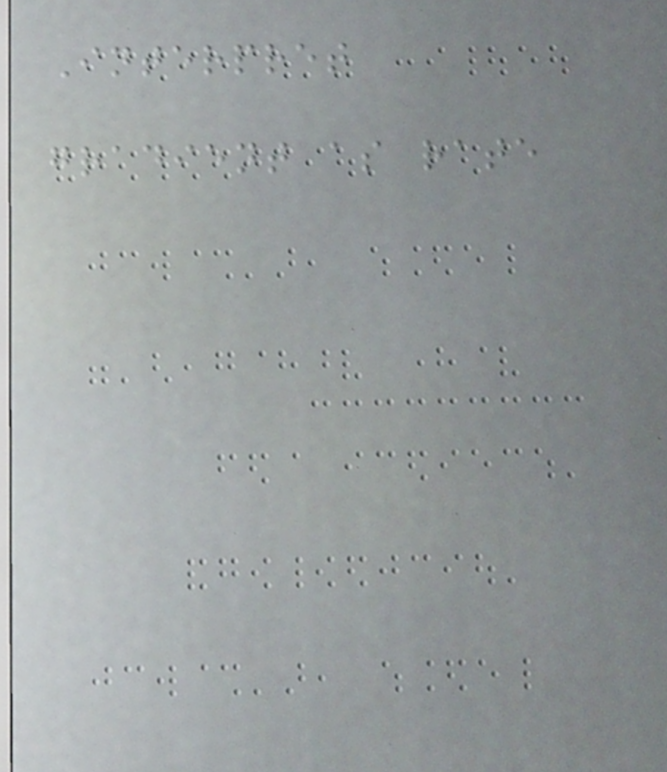Interpret
gradient as rate
